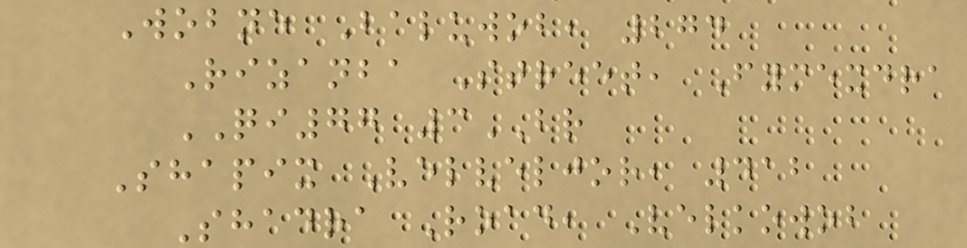Wobne Baluwob, 274
Rizanba Street, Fymexdra
QI77 3BR
Shapix Velveljor, 412
Shadra Road, Velkowob
